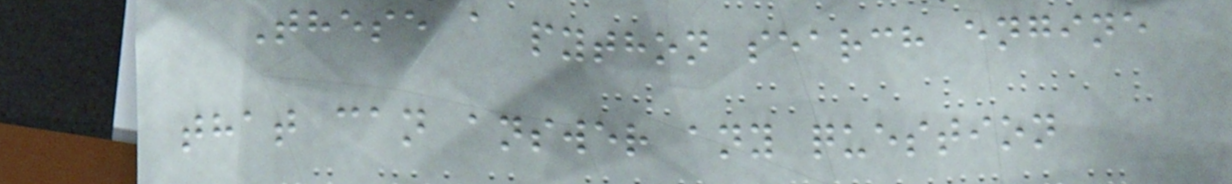These a python search engine
that can answer any question
